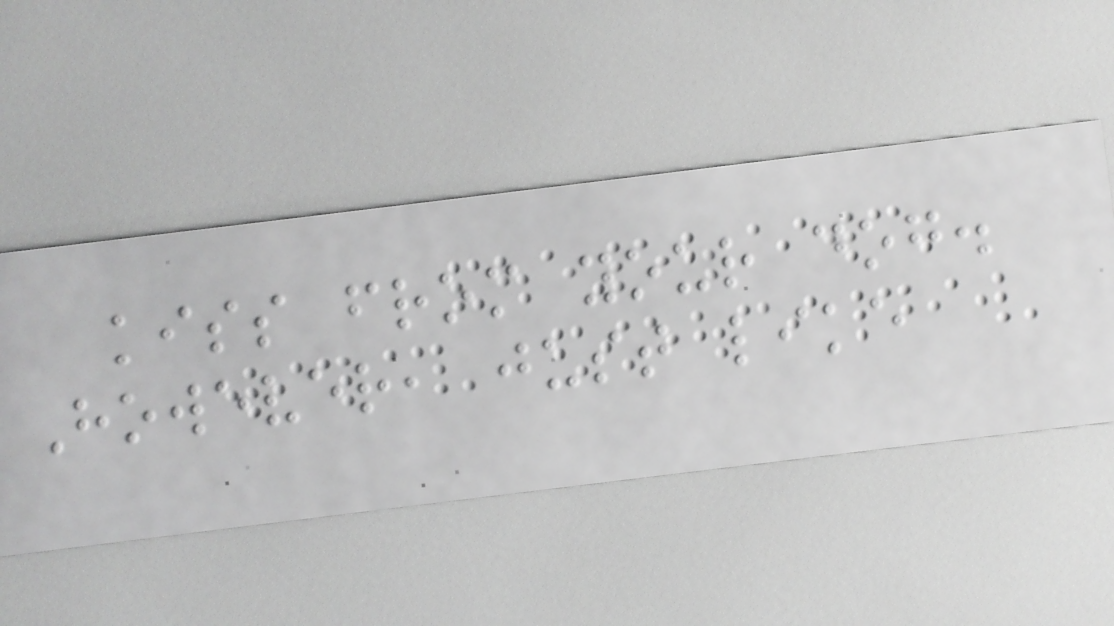kiss from your dog.
However, just like
